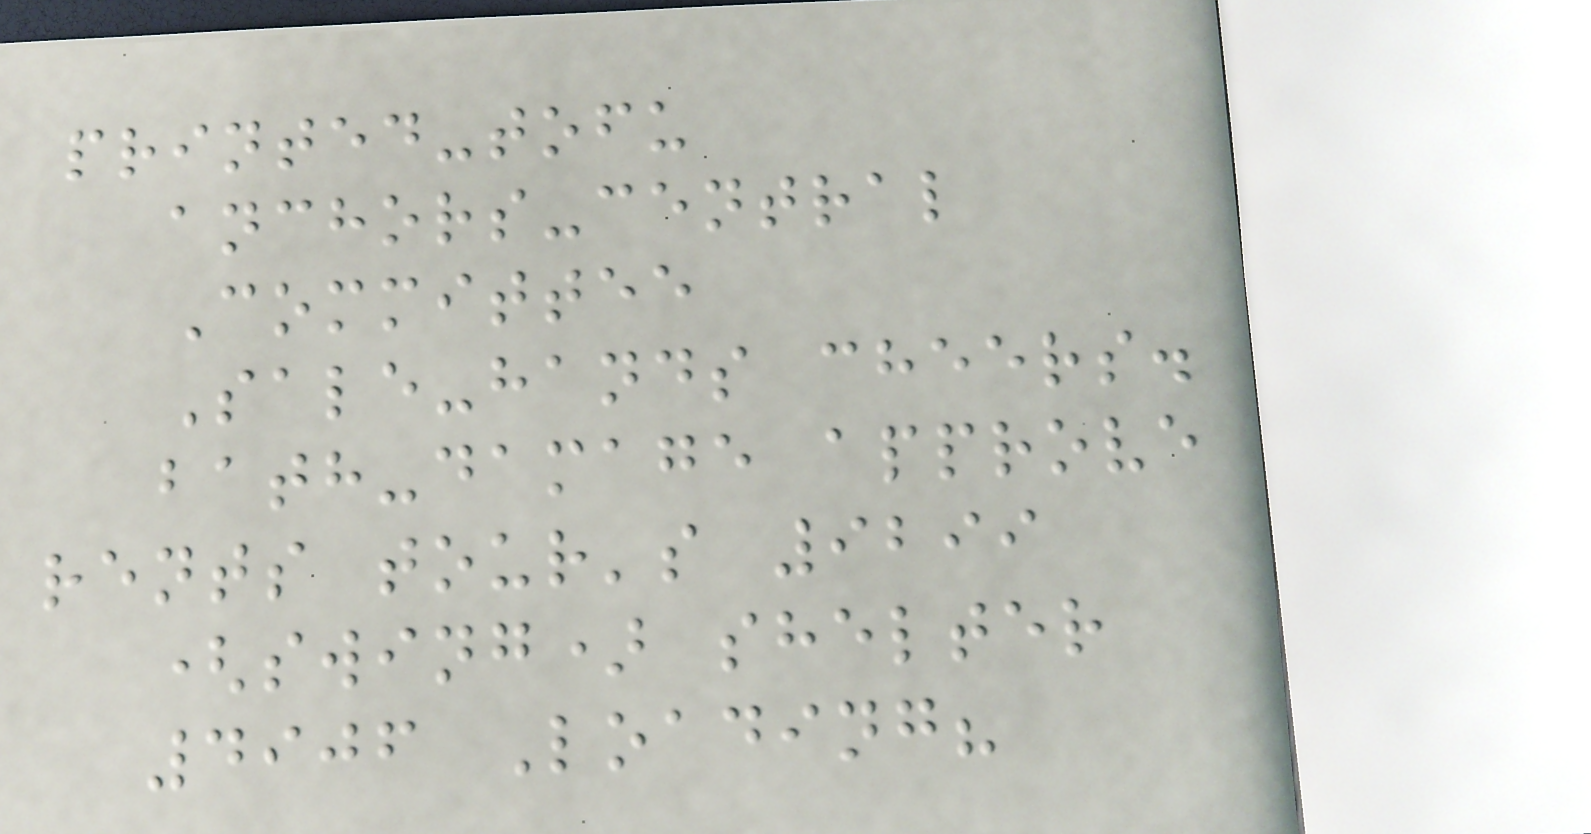printed-tofu
anchors-central
Committee
Sale-hands cheers.
bath-damage approve
rents tour's 9299
(swing) shelter
4906 Loading?
